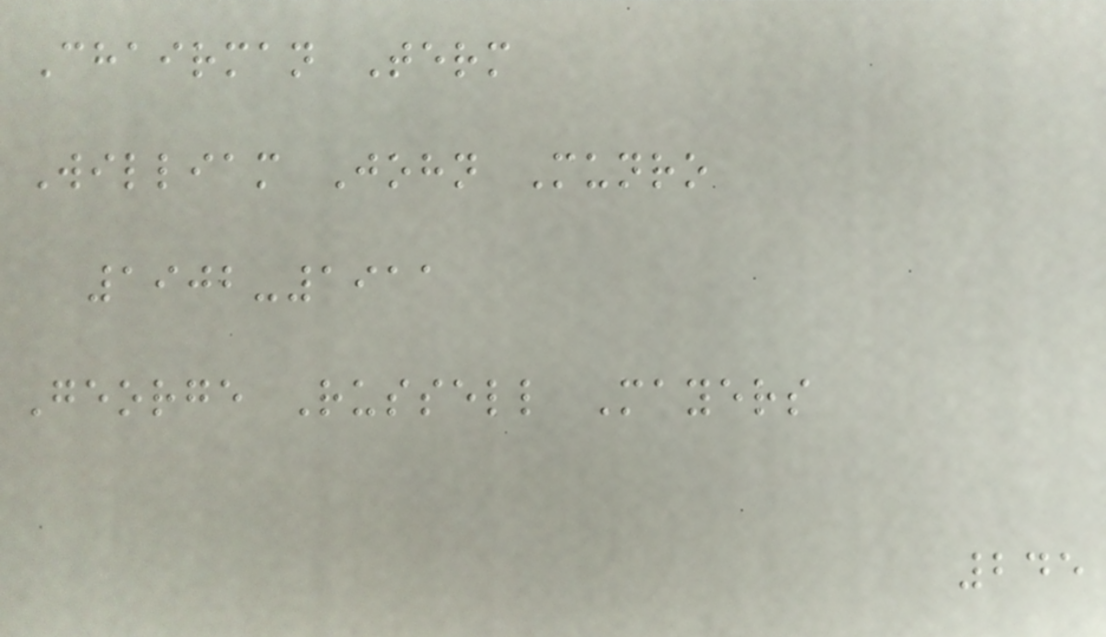Chairman Term
William John Munro
1902-1911
George Russell Mayers
245
